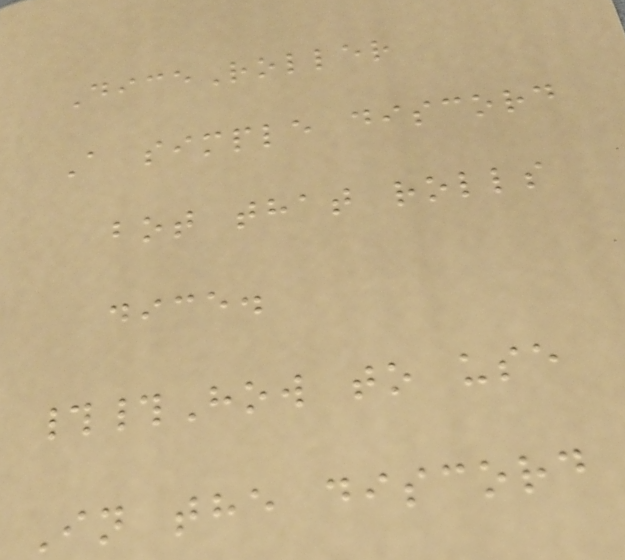DiceRoller
A simple discord
bot that rolls
dice.
##How to use
In the discord
